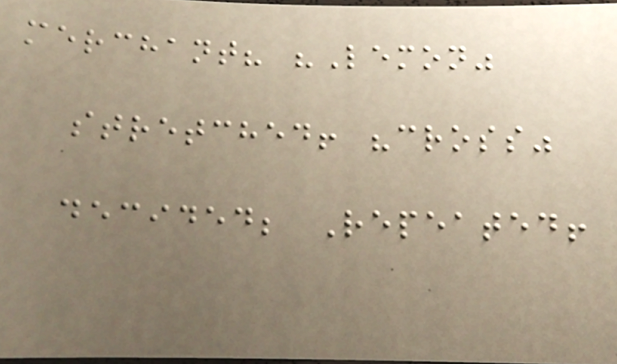merchant? "Lemon"
stretched! "cross"
decided; Repeated!
